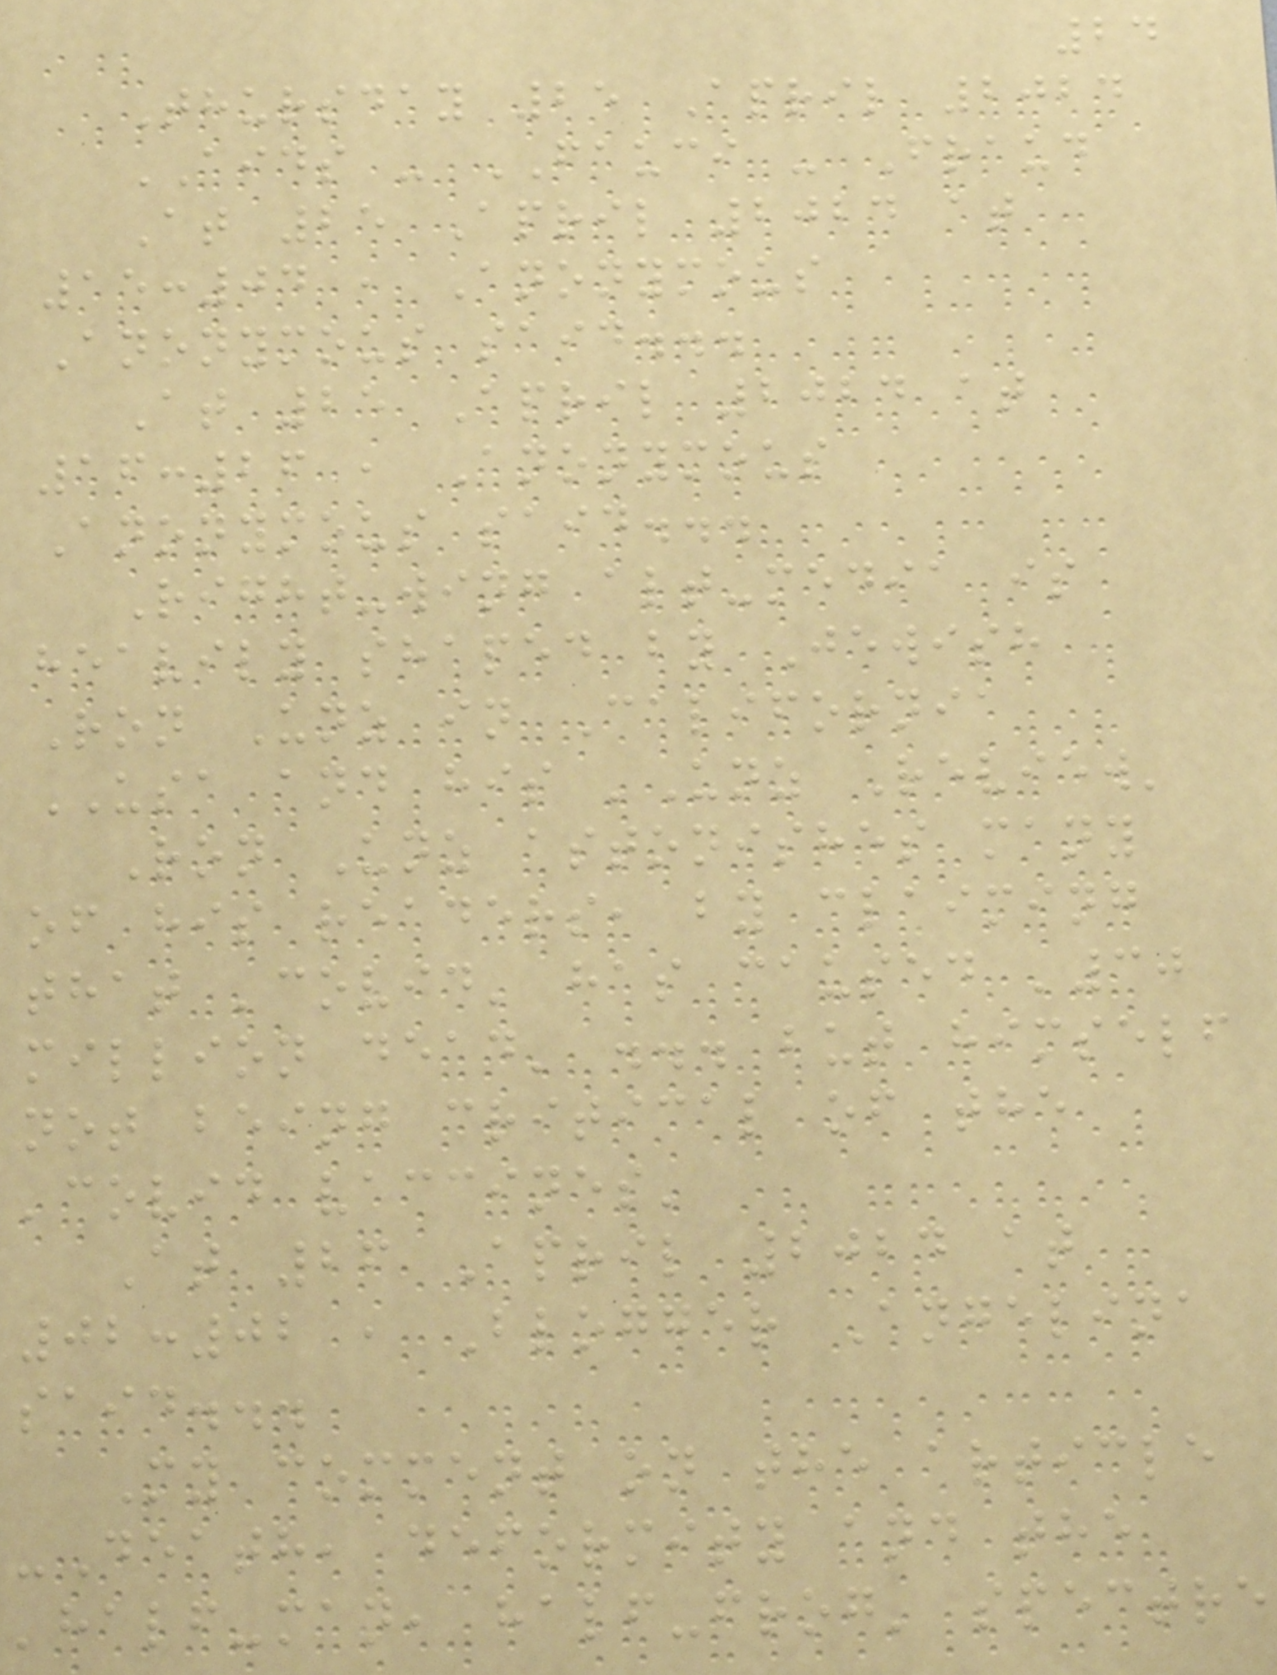24
Thursday 25 April 2024
AIDS - FAUCI - Fraud
At 25 April 2024 at
15:04 , Anonymous
Anonymous said...
At 25 April 2024 at
16:26 , Anonymous
Anonymous said...
Right-wing alt-media is
heavily shaped by Jewish
Ron Unz in California
USA and his 'Unz Review'
Ron Unz astonishes many
of his readers, by claiming
that 'covid' has caused '30
million dead' ... but himself
not being critical of the
'covid vaccines'
At 26 April 2024 at
02:02 , Blogger Angelina
said...
My comment on the article
-Death, deformity and the
'half-man, half-frog' spectre
